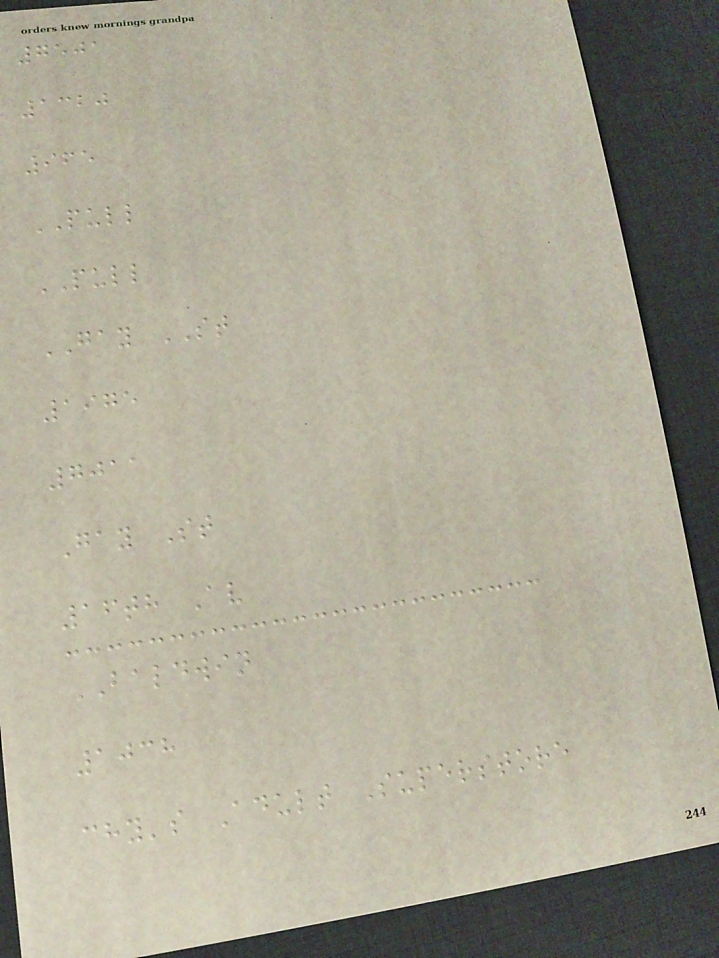7501
1320
965
PULL
PULL
GAY ST
1975
7011
Gay St
16th Av
BALDWIN
1038
chy's Adult Superstore
